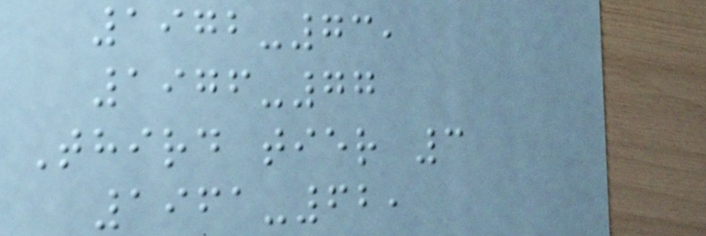1972-73,
1976-77
Third tier 3
1961-62,
